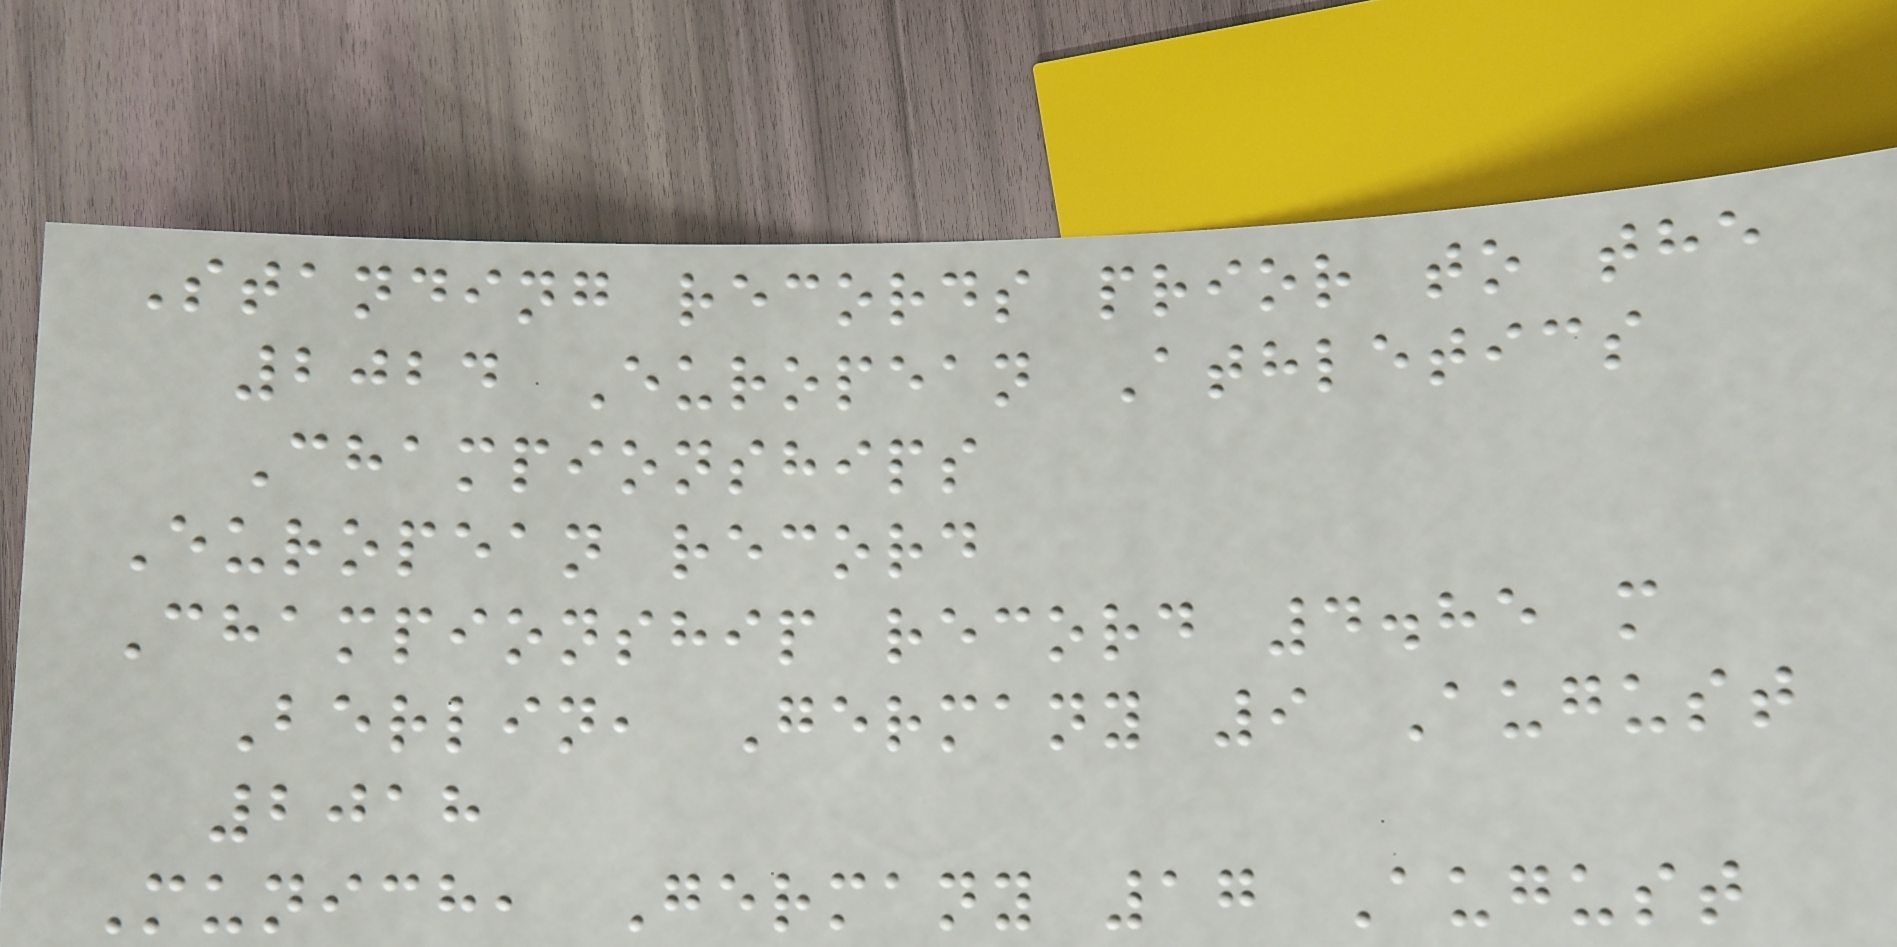Standing records prior to the
2024 European Athletics
Championships
European record
Championship record 4.85 m
Berlin, Germany 9 August
2018
Munich, Germany 17 August
